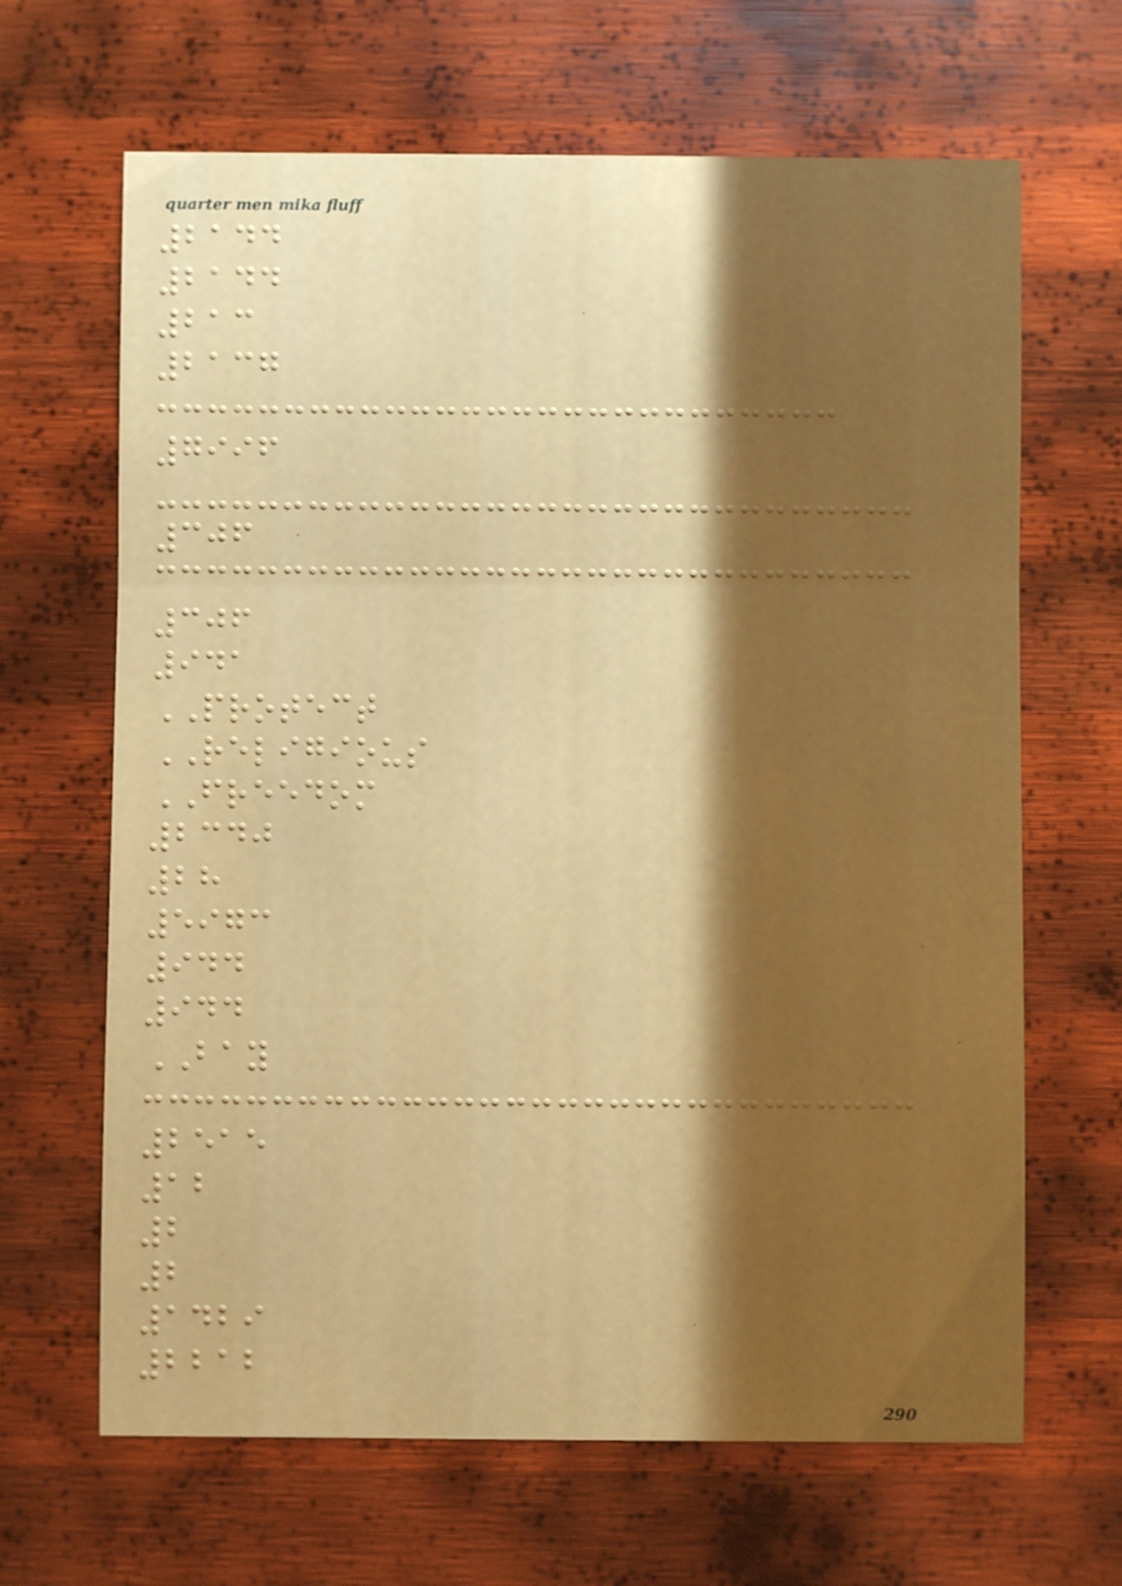2144
2144
213
2137
7996
306
306
941
PROTECT
RELIGIOUS
FREEDOM
2340
28
5973
944
944
BAY
2515
12
2
2
1429
2212
